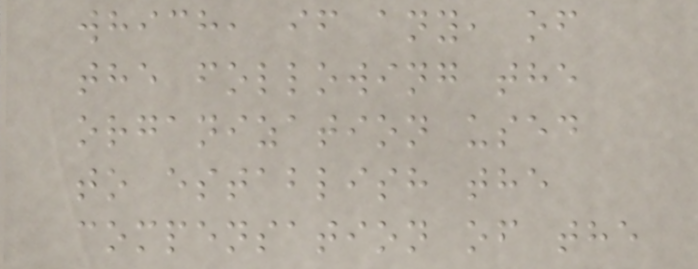which, if any, of
the following the
organization used
to establish the
compensation of the
